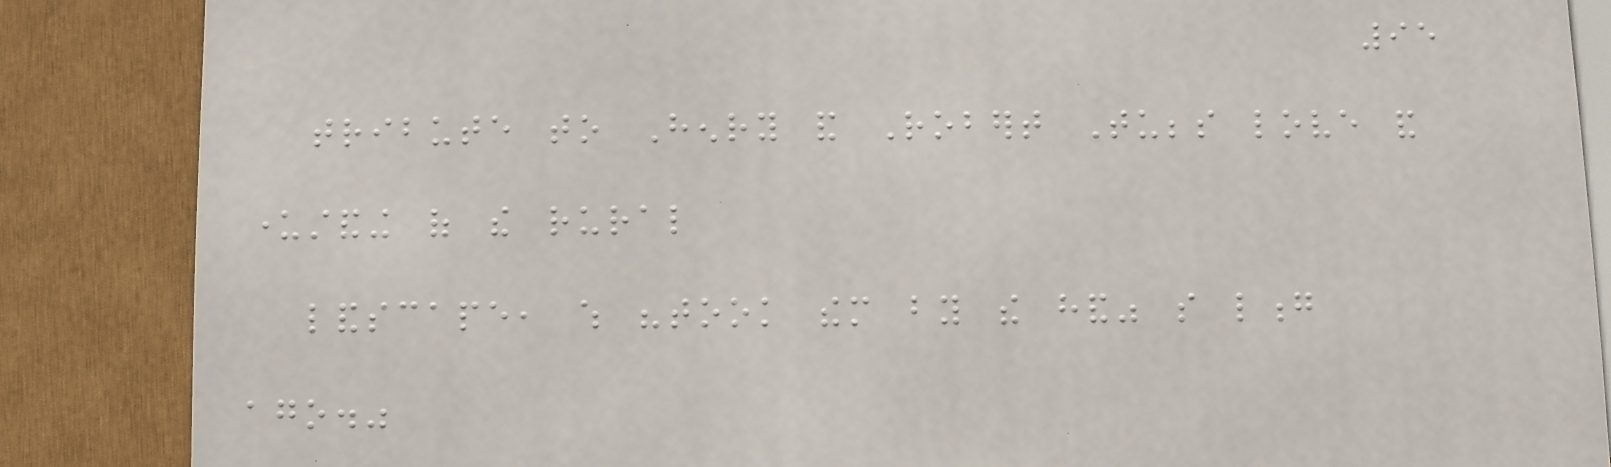95
tribute to Henry and Robert Tubbs love and
understanding of the rural
landscape, which "took them by the hand" so long
ago."
